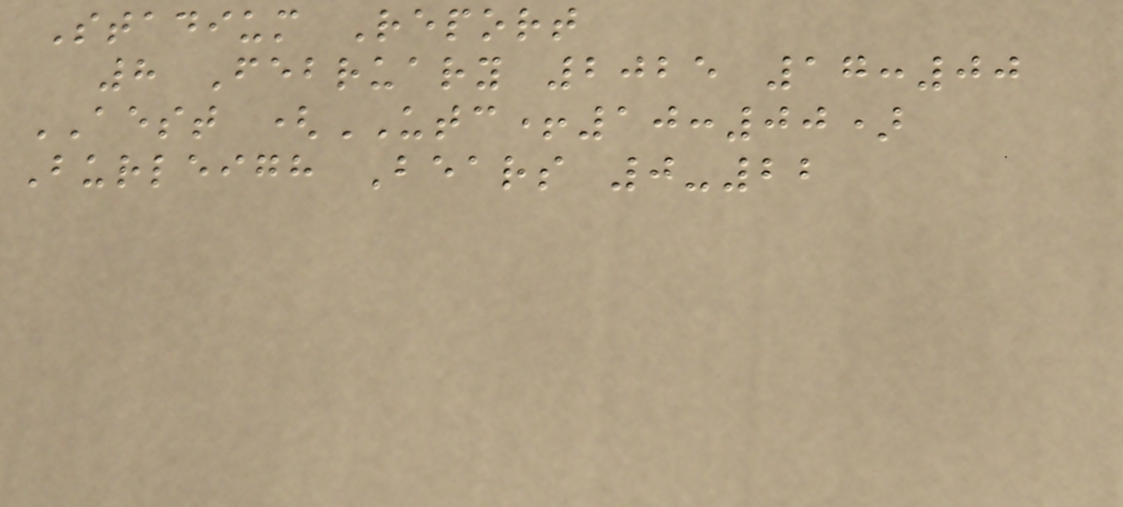Stadium Report
8 February 2025 17:00
AEST (UTC+10:00)
Burleigh Bears 0-22
